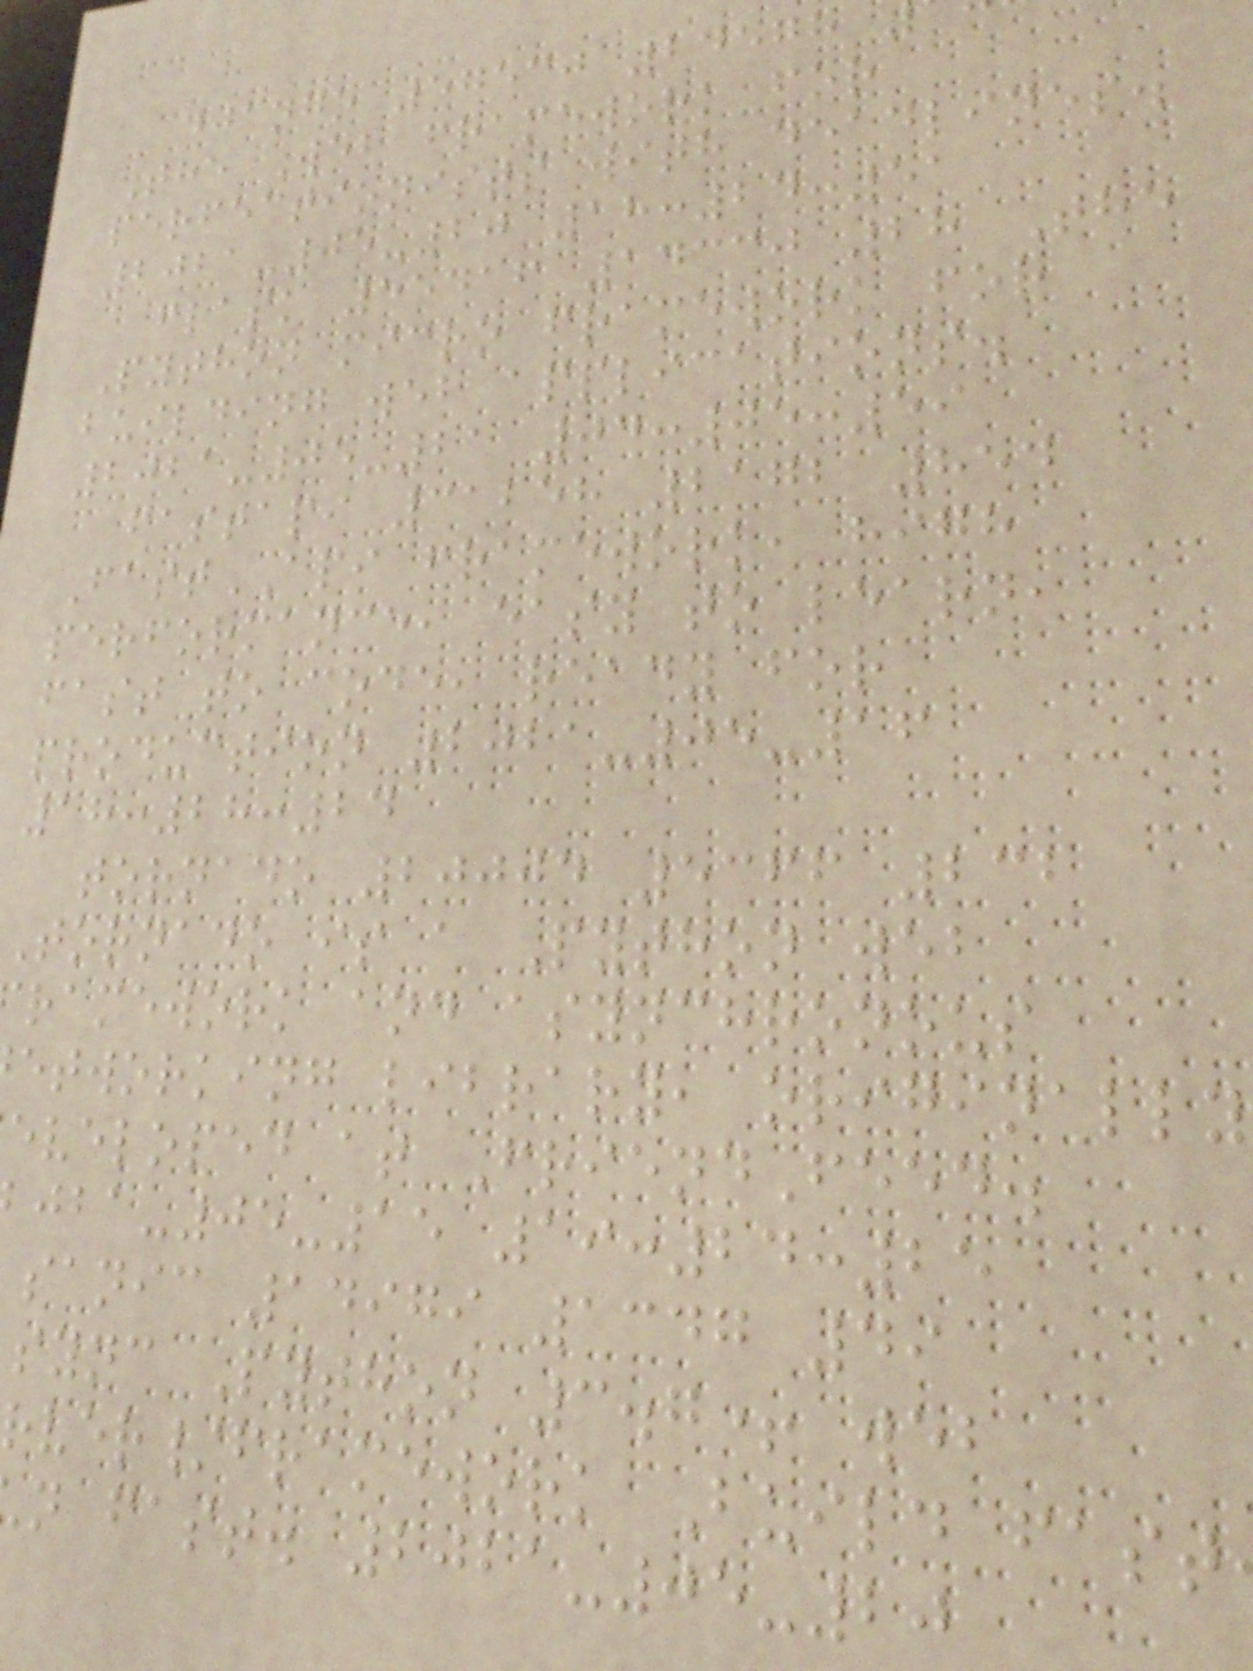django 57530 24578
The Web framework for
perfectionists with deadlines.
2021-05-20 18:24:51
flask 55416 14330 28 The
Python micro framework for
building web applications.
2021-05-21 04:05:59
fastapi 31258 2172 854
FastAPI framework, high
performance, easy to learn,
fast to code, ready for
production 2021-05-16
18:28:24
tornado 20004 5366 232
Tornado is a Python web
ramework and asynchronous
etworking library, originally
eveloped at FriendFeed.
-05-15 19:24:25
sanic 14979 1347 49
sync Python 3.7+ web
rver/framework Build fast
n fast. 2021-05-20
